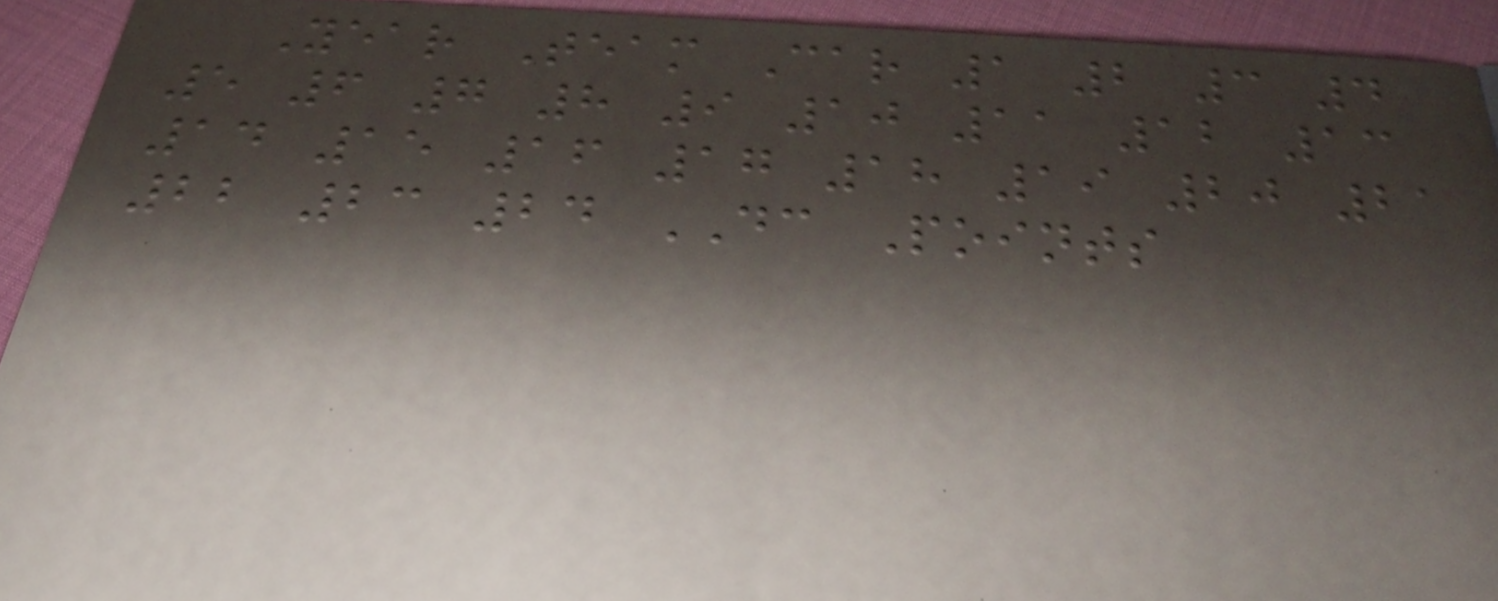Year Team Car 1 2 3 4
5 6 7 8 9 10 11 12 13
14 15 16 17 18 19 20 21
22 23 24 DC Points
